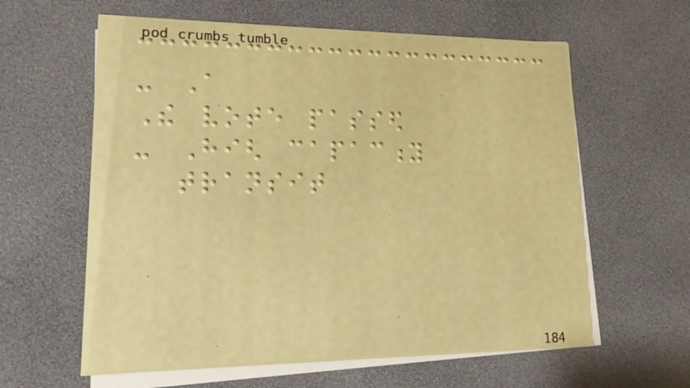- A
The vote passed
- High capacity
transit
